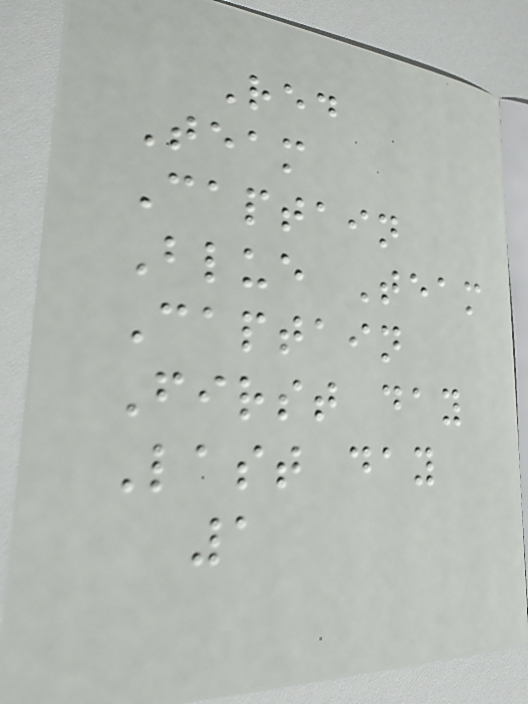Red
Team
Captain
Blue Team
Captain
First day
Last day
1
